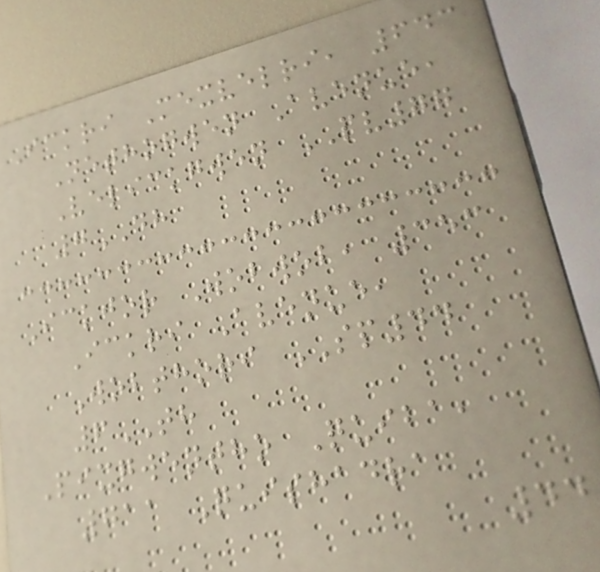Ickri Mexvelri, 643
Nethogwen Avenue,
Velickgwen PV77
7DH
Ickjor Wobwob, 353
Ickri Avenue,
Wobthori SP44
6TH
Pixgwentho Quiba,
711 Quishadra
44
